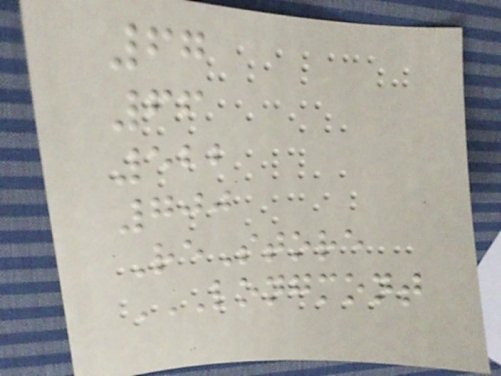67
66
522
700
ReStore
LONGMONT
